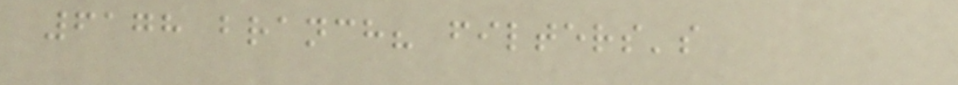6178 branch? filters's
